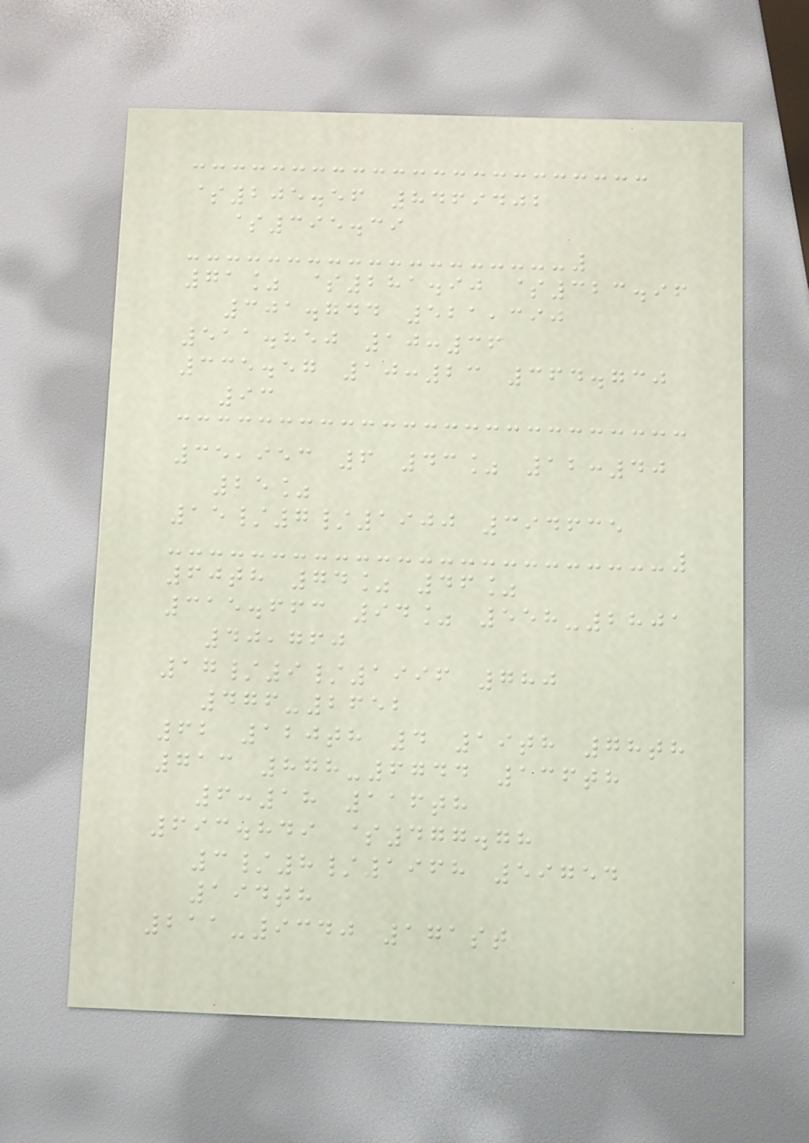$205.56 8469402
$395.39
71% $281.90 $323.96
301.744 521,390
511.850 10:36
335.57 10:23 364.730
93
35,953 6 43% 12:40
25%
15/7/1900 394635
60th 74% 46%
315.663 94% 558-2801
40,760
17/9/1996 780
476-2652
62 120th 4 19th 78th
713 878-6744 136th
6:18 116th
693.849 $477.78
3/8/1968 59754
194th
211-9340 171st
